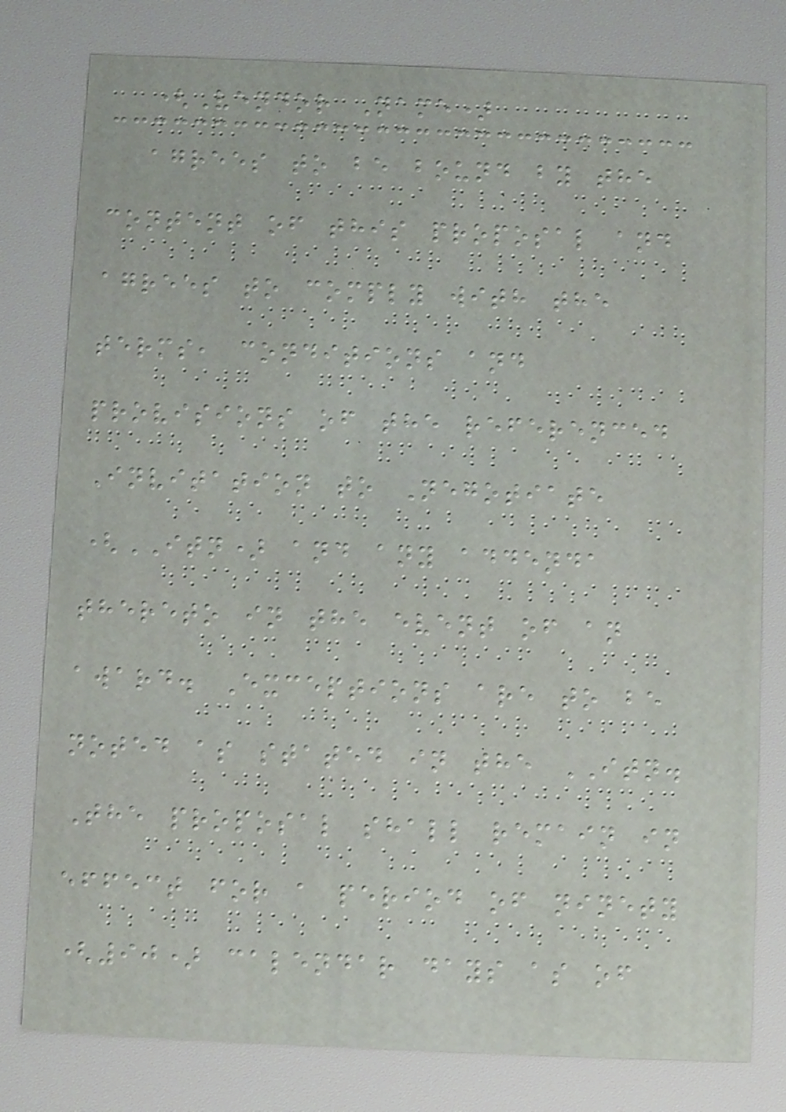(Vendor Name)
agrees to be bound by the
content of this proposal and
agrees to comply with the
terms, conditions and
provisions of the referenced
Invitation to Negotiate
(ITN) and any addenda
thereto in the event of an
award. Exceptions are to be
noted as stated in the ITN.
The proposal shall remain in
effect for a period of ninety
(90) calendar days as of
